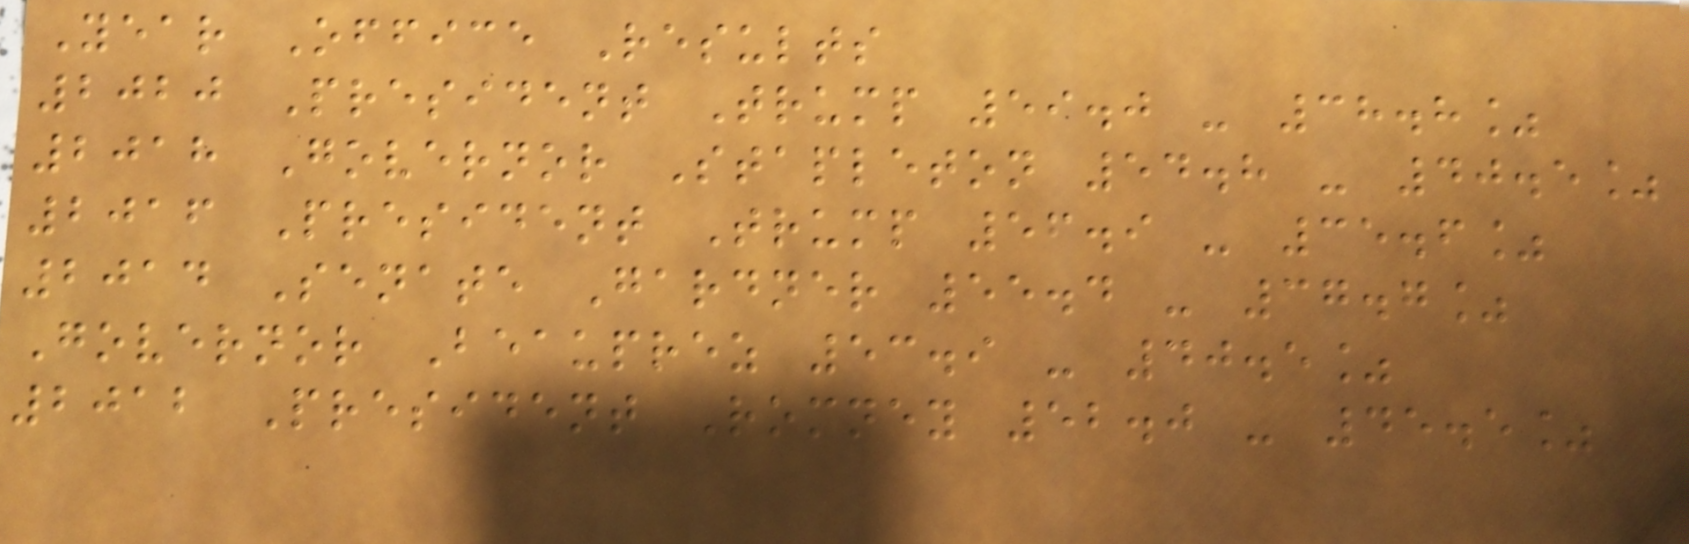Year Office Results
2020 President Trump 59.0 - 38.8%
2018 Governor Stapleton 54.8 - 40.5%
2016 President Trump 56.9 - 35.6%
2014 Senate Gardner 55.4 - 37.7%
Governor Beauprez 53.9 - 40.5%
2012 President Romney 52.0 - 45.5%
